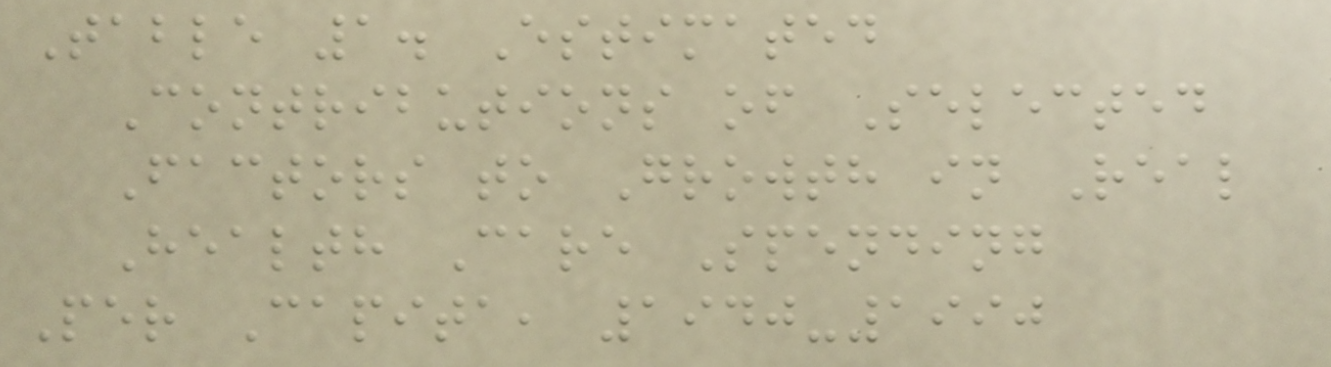Table 1. Estimated
Contributions of Selected
Factors to Growth in Real
Health Care Spending
Per Capita, 1940-1990
